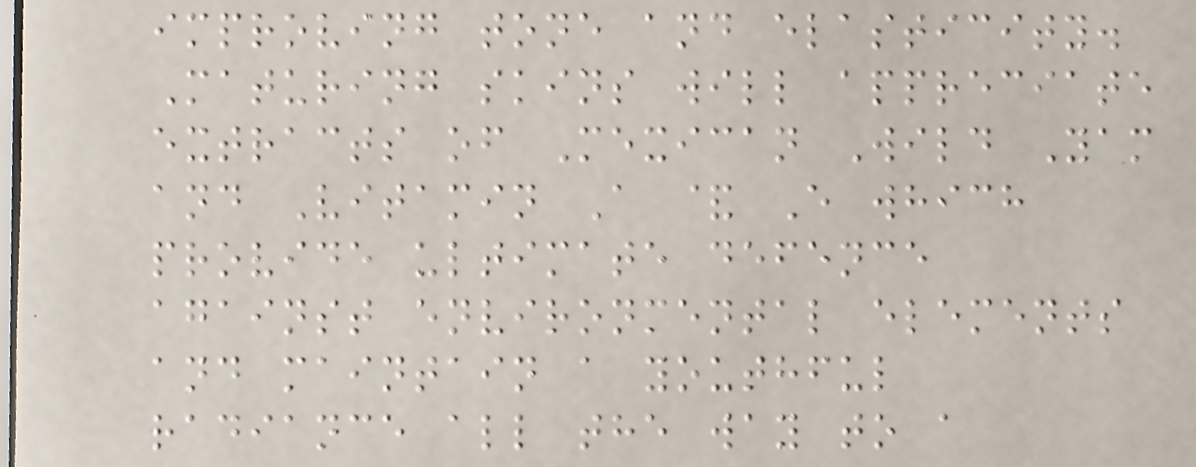improving tone and elasticity.
Maturing skins will appreciate
extracts of Mexican Wild Yam
and Vitamin A & E which
provide ultimate defence
against environmental elements
and maintain a youthful
radiance all the way to a
